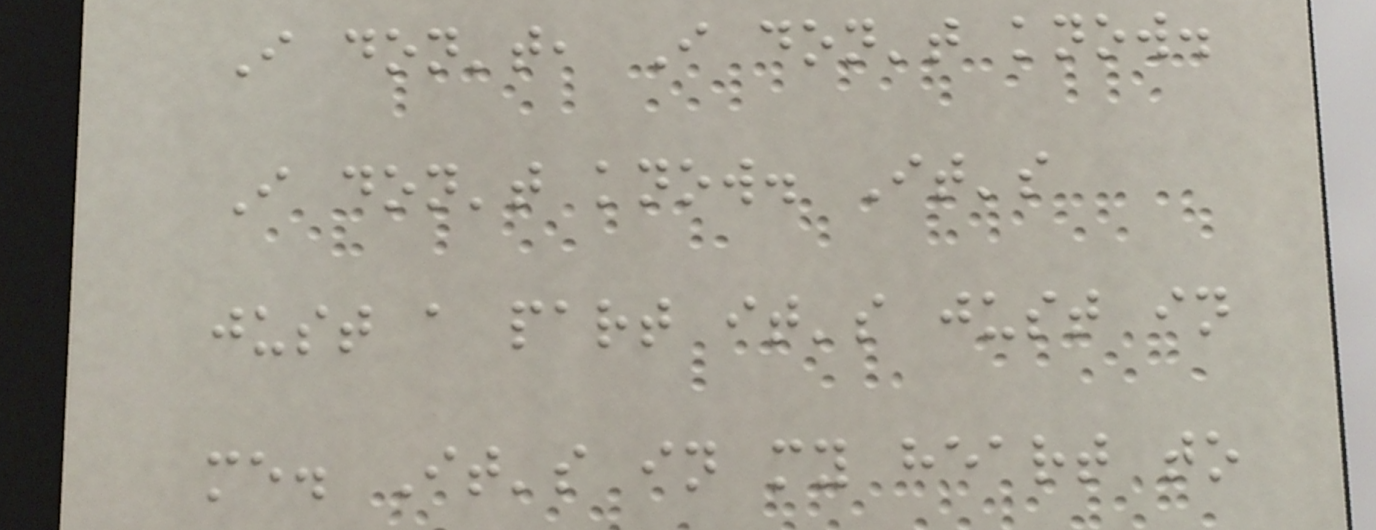I don't, I don't know.
I don't know. It's
just a part it's just in
me. It's in my heart to
